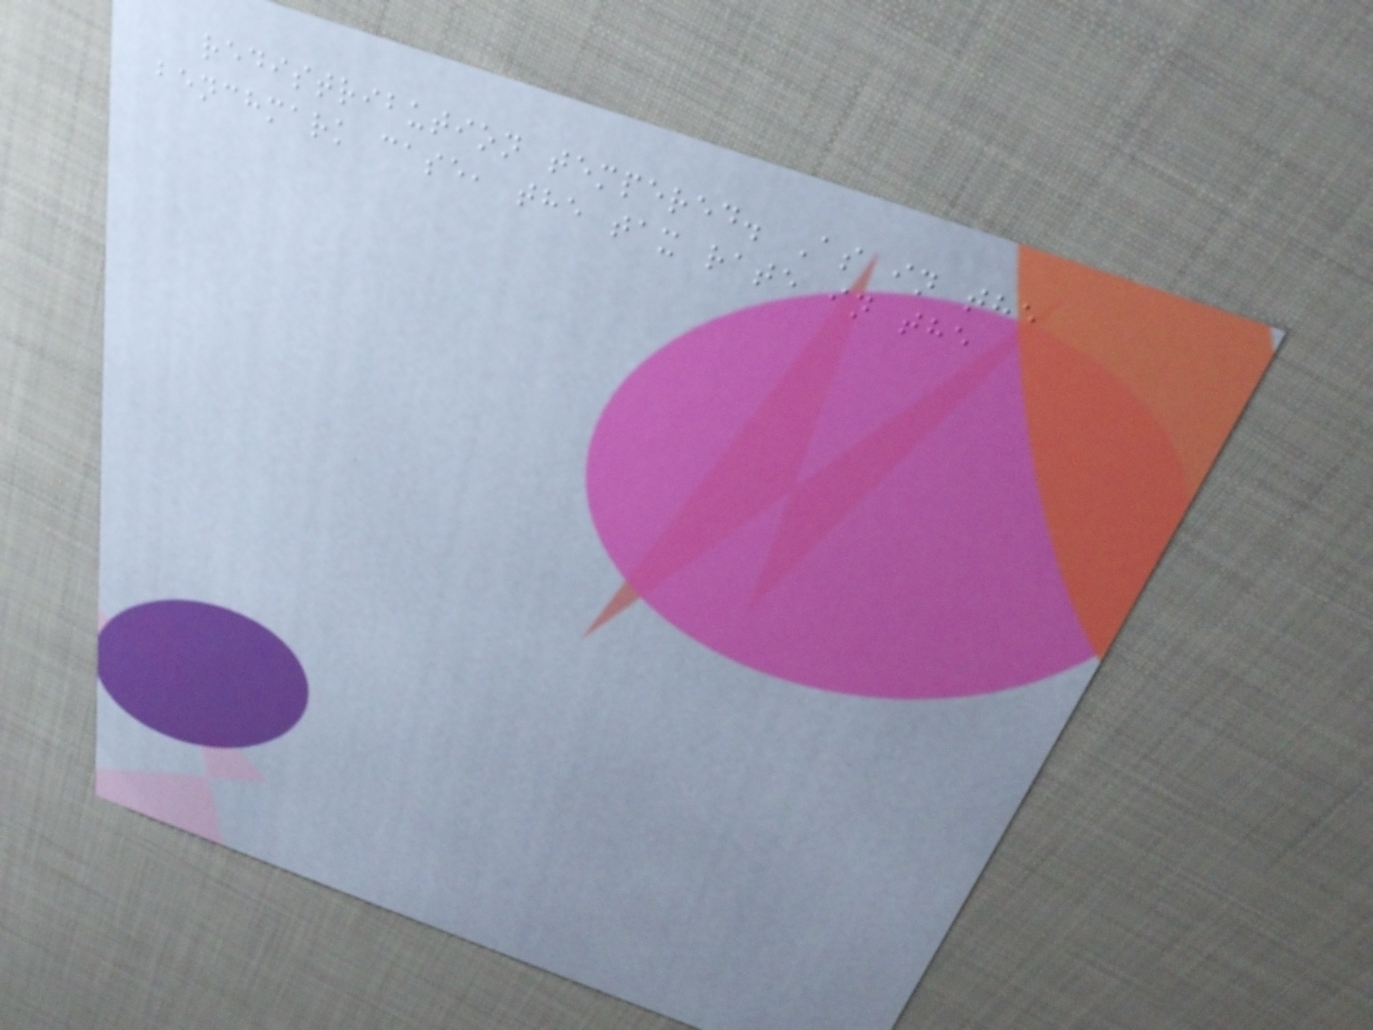redistribution tempered. As in the
benchmark case, the tax rate in the
